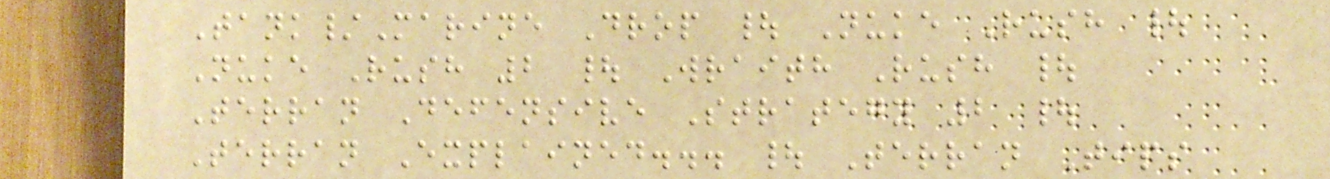Tank/Marine Drop | Nuke Rush |
Nuke Rush 2 | Wraith Rush |
Terran Defensive Strategy 2 |
Terran Explained... | Terran Tips
